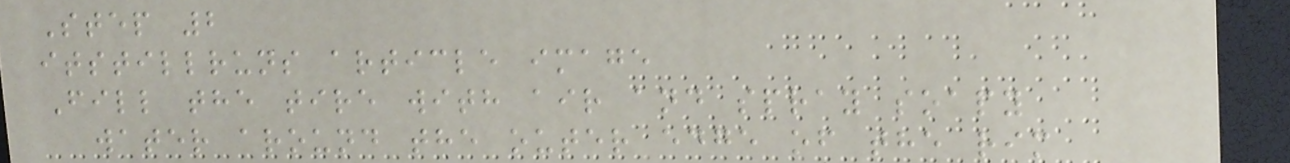Step 2
itstillruns article image
Fill the tire with air and spray soapy
water around the outer edge of the rim
